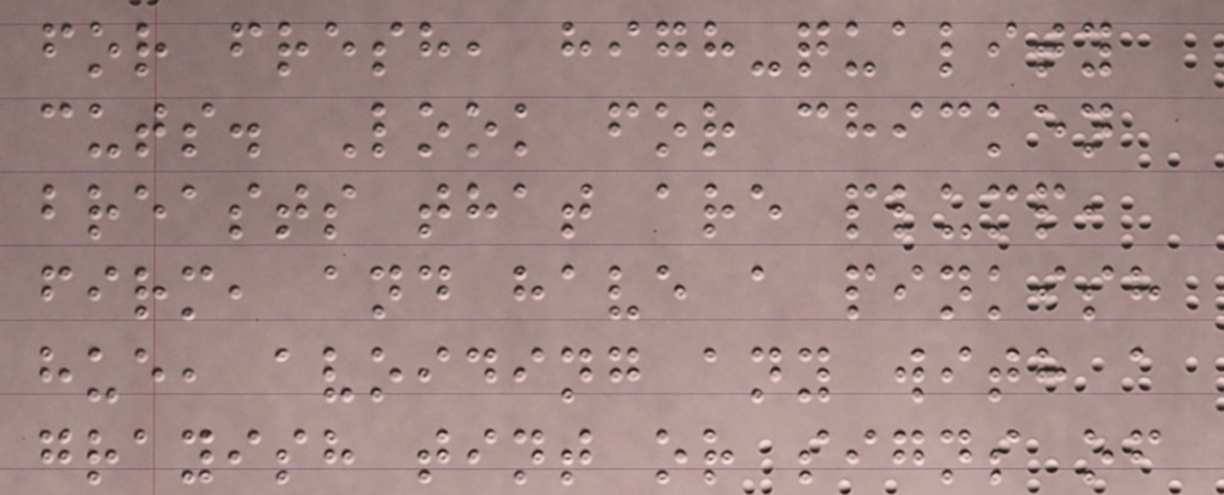for fresh, high-quality
cuts. Look for chicken
breasts that are plump,
firm, and have a pinkish
hue, avoiding any with a
grayish tint or signs of
